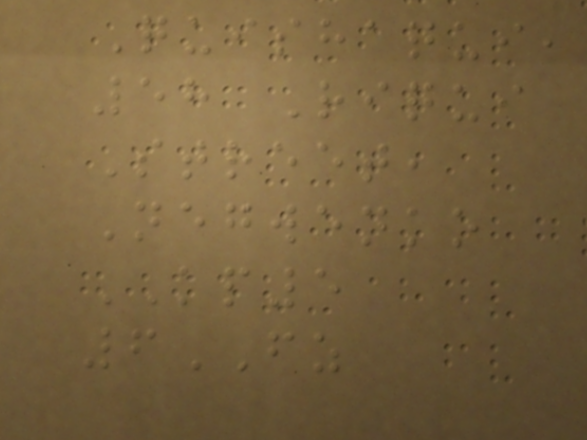Quishaqui,
58 Riqui
Street,
Negwenko
KP5
6FZ
